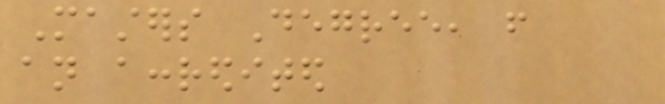Masters Degree, from
an accredited
